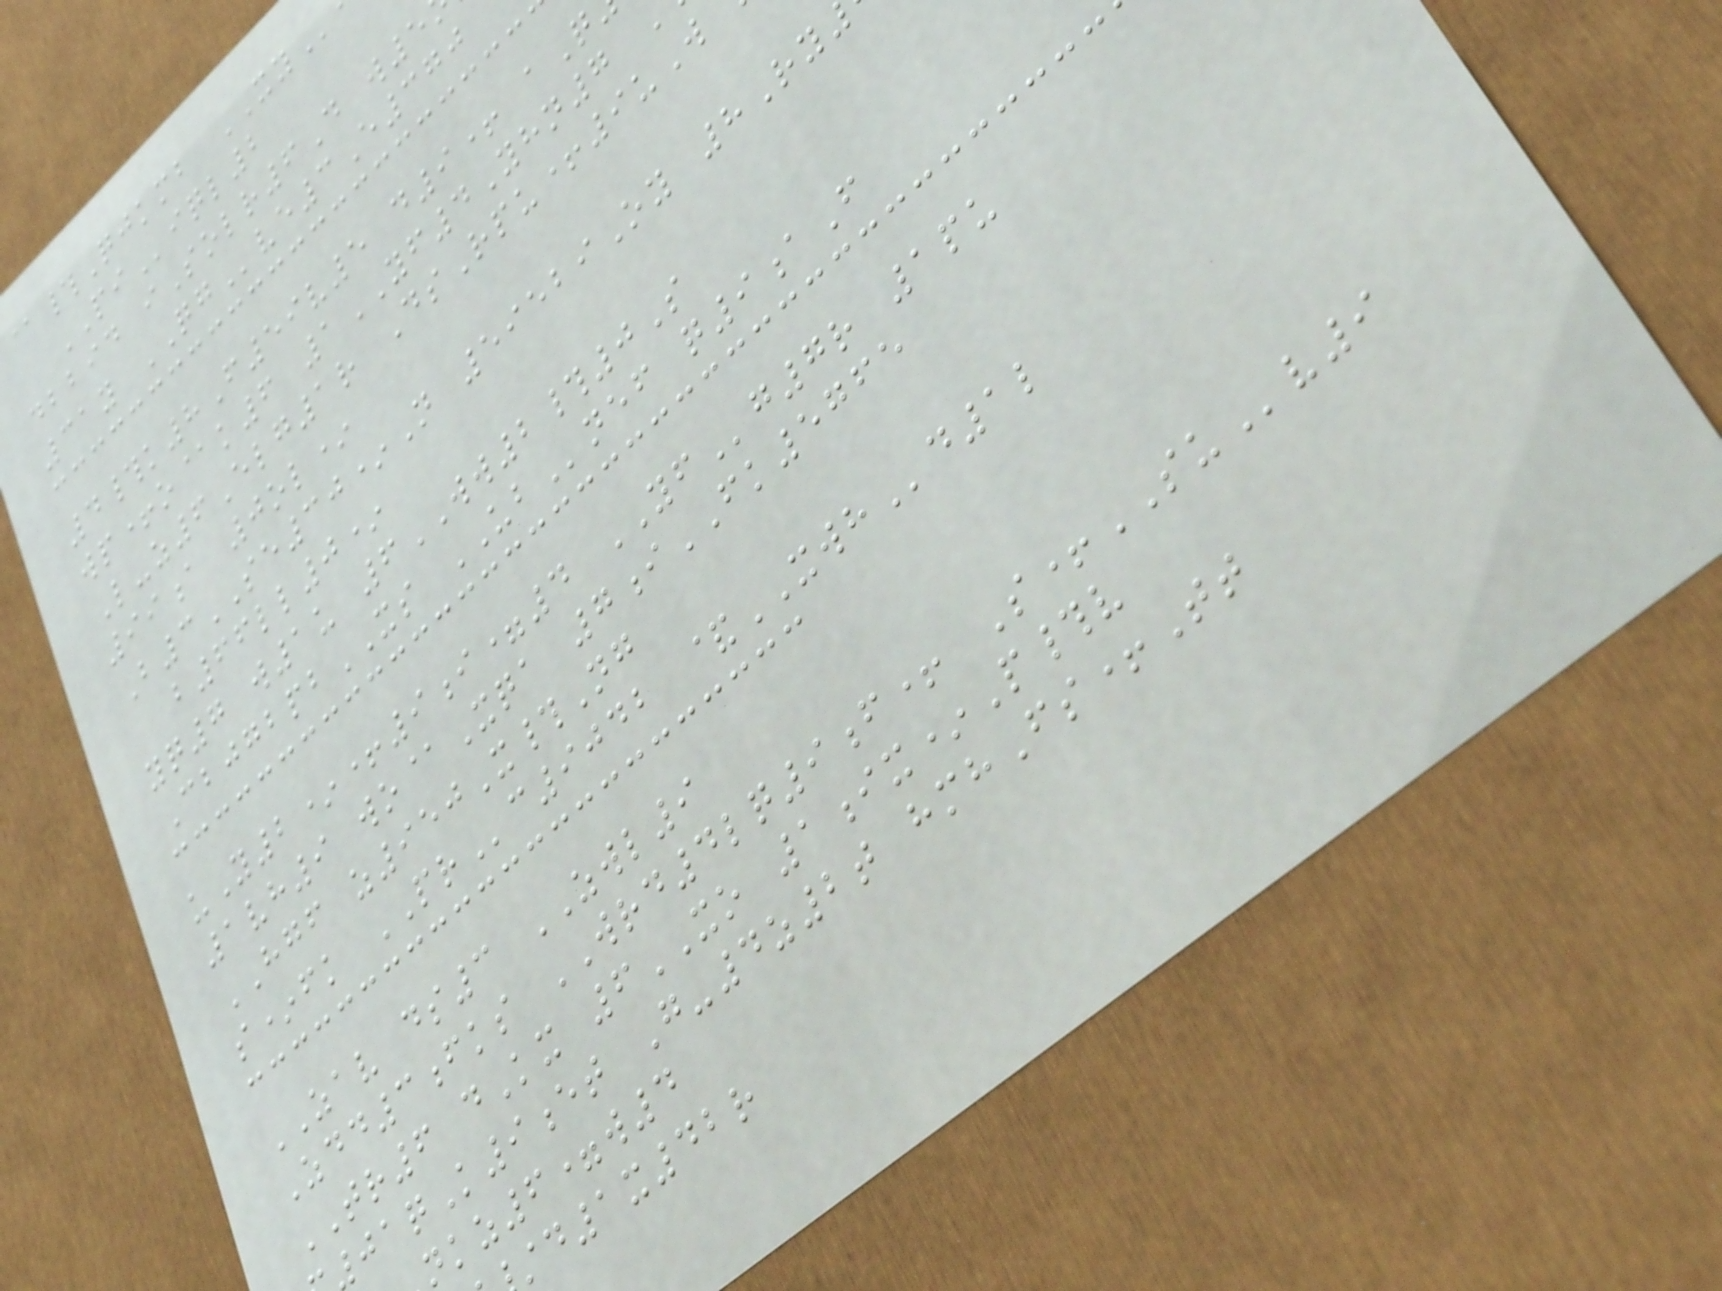@#Qjkmb XY
PIiql2
dbbid iSolr6D w5
31y QGve3E370
4#k8F59v5 d9+ aQ
wp+o@k6 1YF4Yhn7
L-z6Elg1r DsRpu+9uW
99a 0ol*
B3SE30*N 59529Oy 8Ry
b66ll0*
yq7 w1u 6WW2#0S
CbjgbpbXS UBnef q9aF
uY2*+9i=4 YFg7r 1pu
1vh9 wo@Xqa 7iFK5765
HGF z950X#Ng
s*fk PRc9042 &XWHd1l
ZAV ds3 ZWL9
Zdd3fks WRD4lq9f+ S+SUv9
TR6 dKx 6XO 1ix*P#v
qK9et G-4z2t hmhFs+Tt
nkz6=w4
d1x42r
